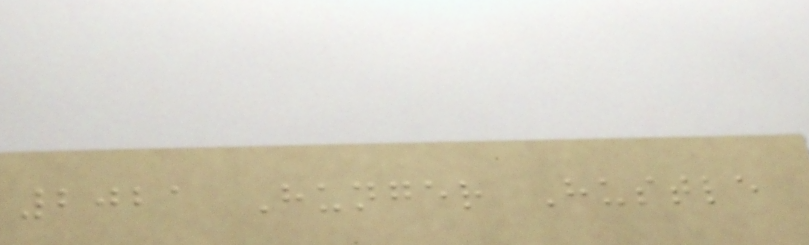2021 Hunger Hustle
